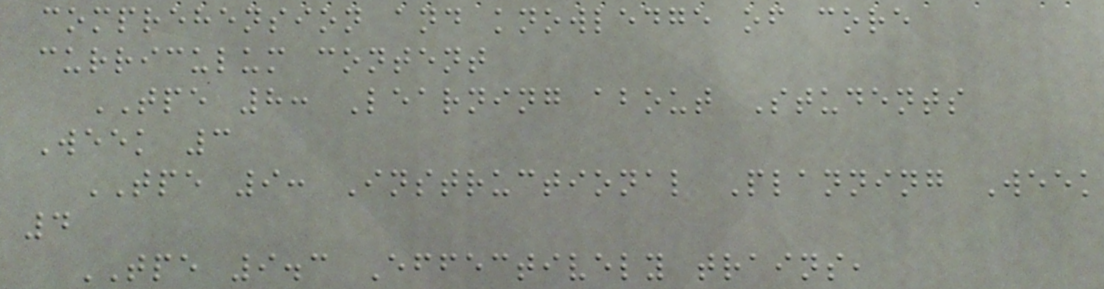comprehension and knowledge of core
curriculum content
TPE 8: Learning about Students
Week 3
TPE 9: Instructional Planning Week
4
TPE 9.3 Effectively trains,
